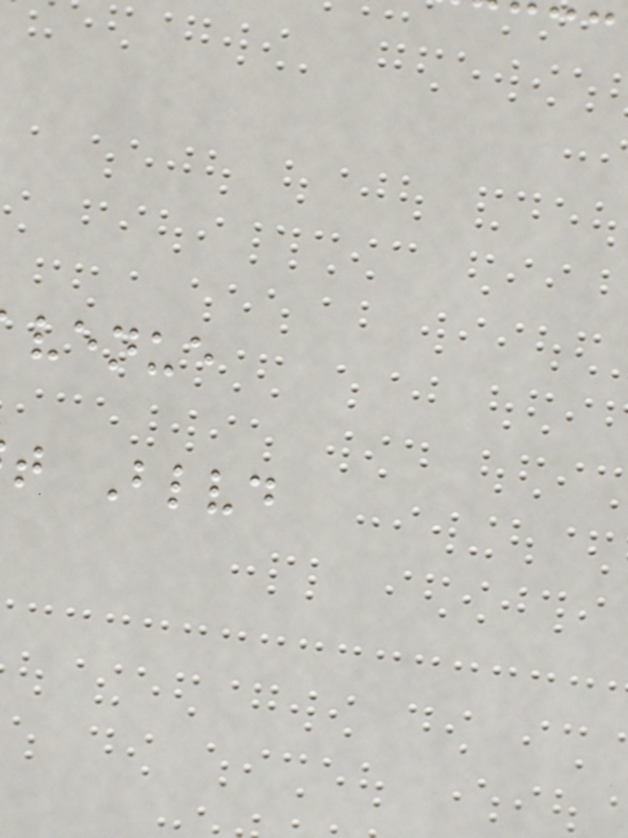venue
t Blvd
